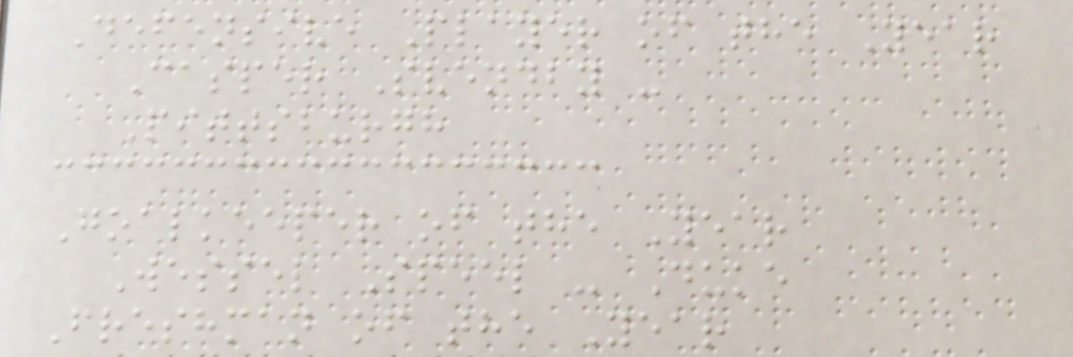Defensive Player of the Year
Casper Svendby -
Pittsburgh
Goalkeeper of the Year
Wessel Speel - Duke
Freshman of the Year
